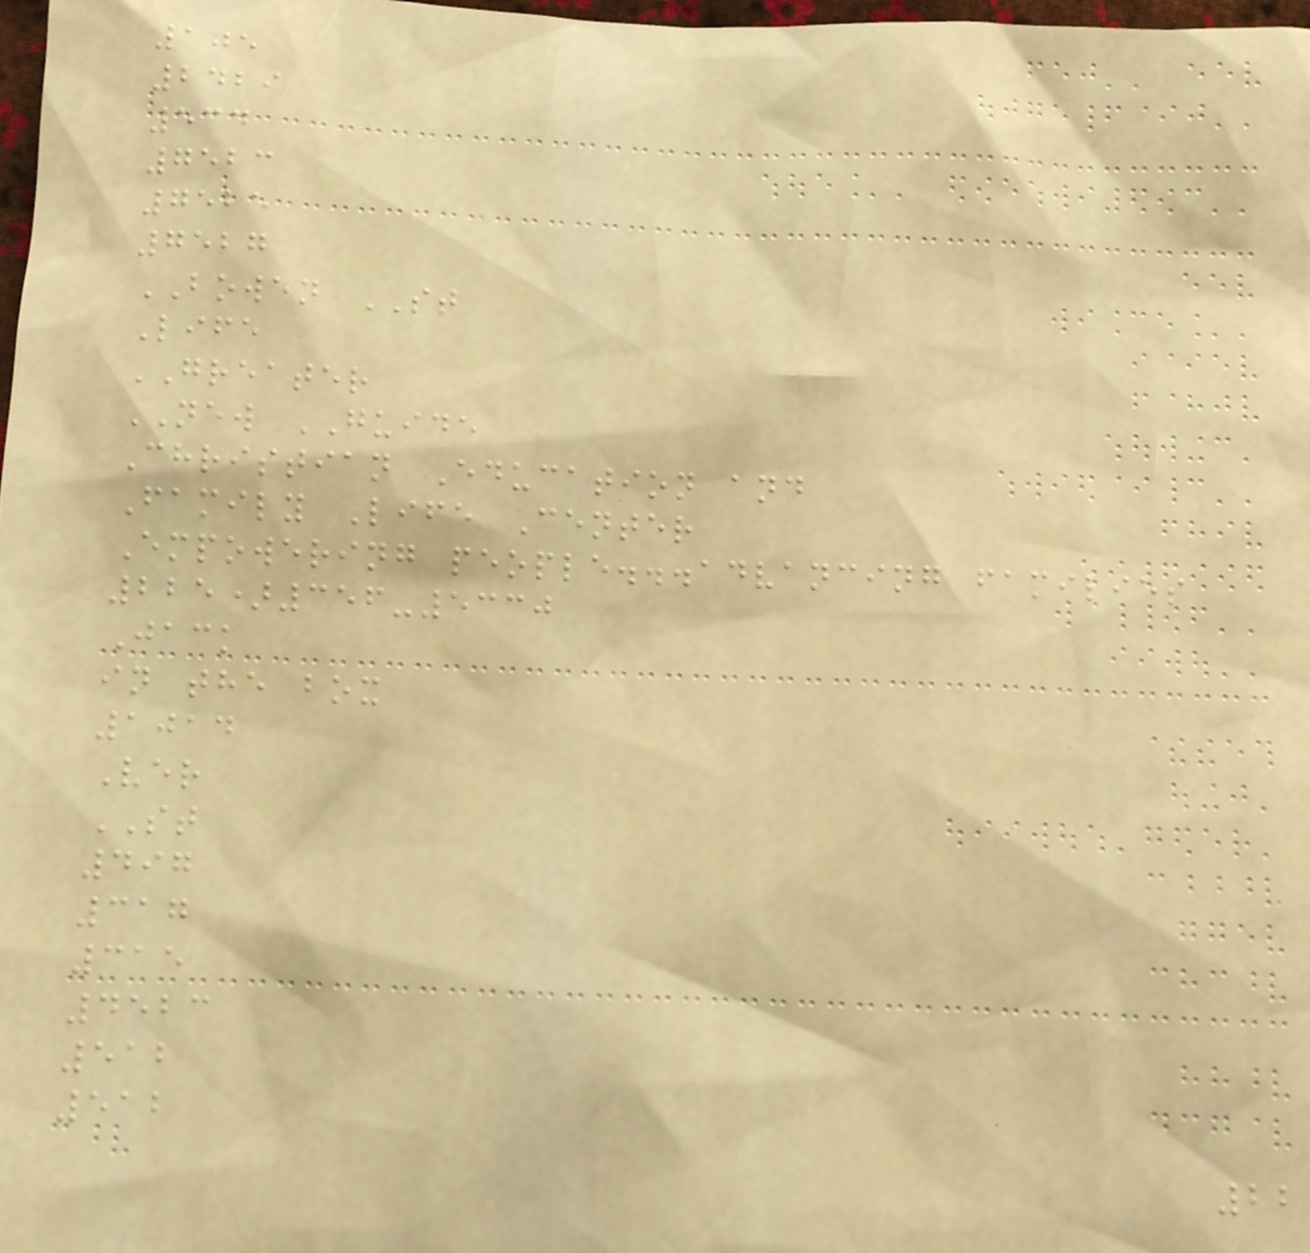105
2429
534
7523
7525
7527
BOWEN ST
Life
GREATER
NEW GUIDE
Christian Education and
Family Life Center
Empowering people...advancing families
225)356-5330
Jack
in the box
1014
Ver
ST
497
317
315
4523
512
512
22
